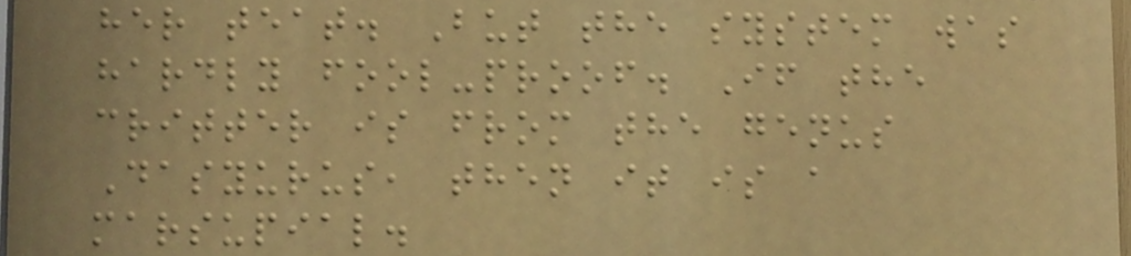her teat. But the system was
hardly fool-proof. If the
critter is from the genus
Dasyurus, then it is a
marsupial.
